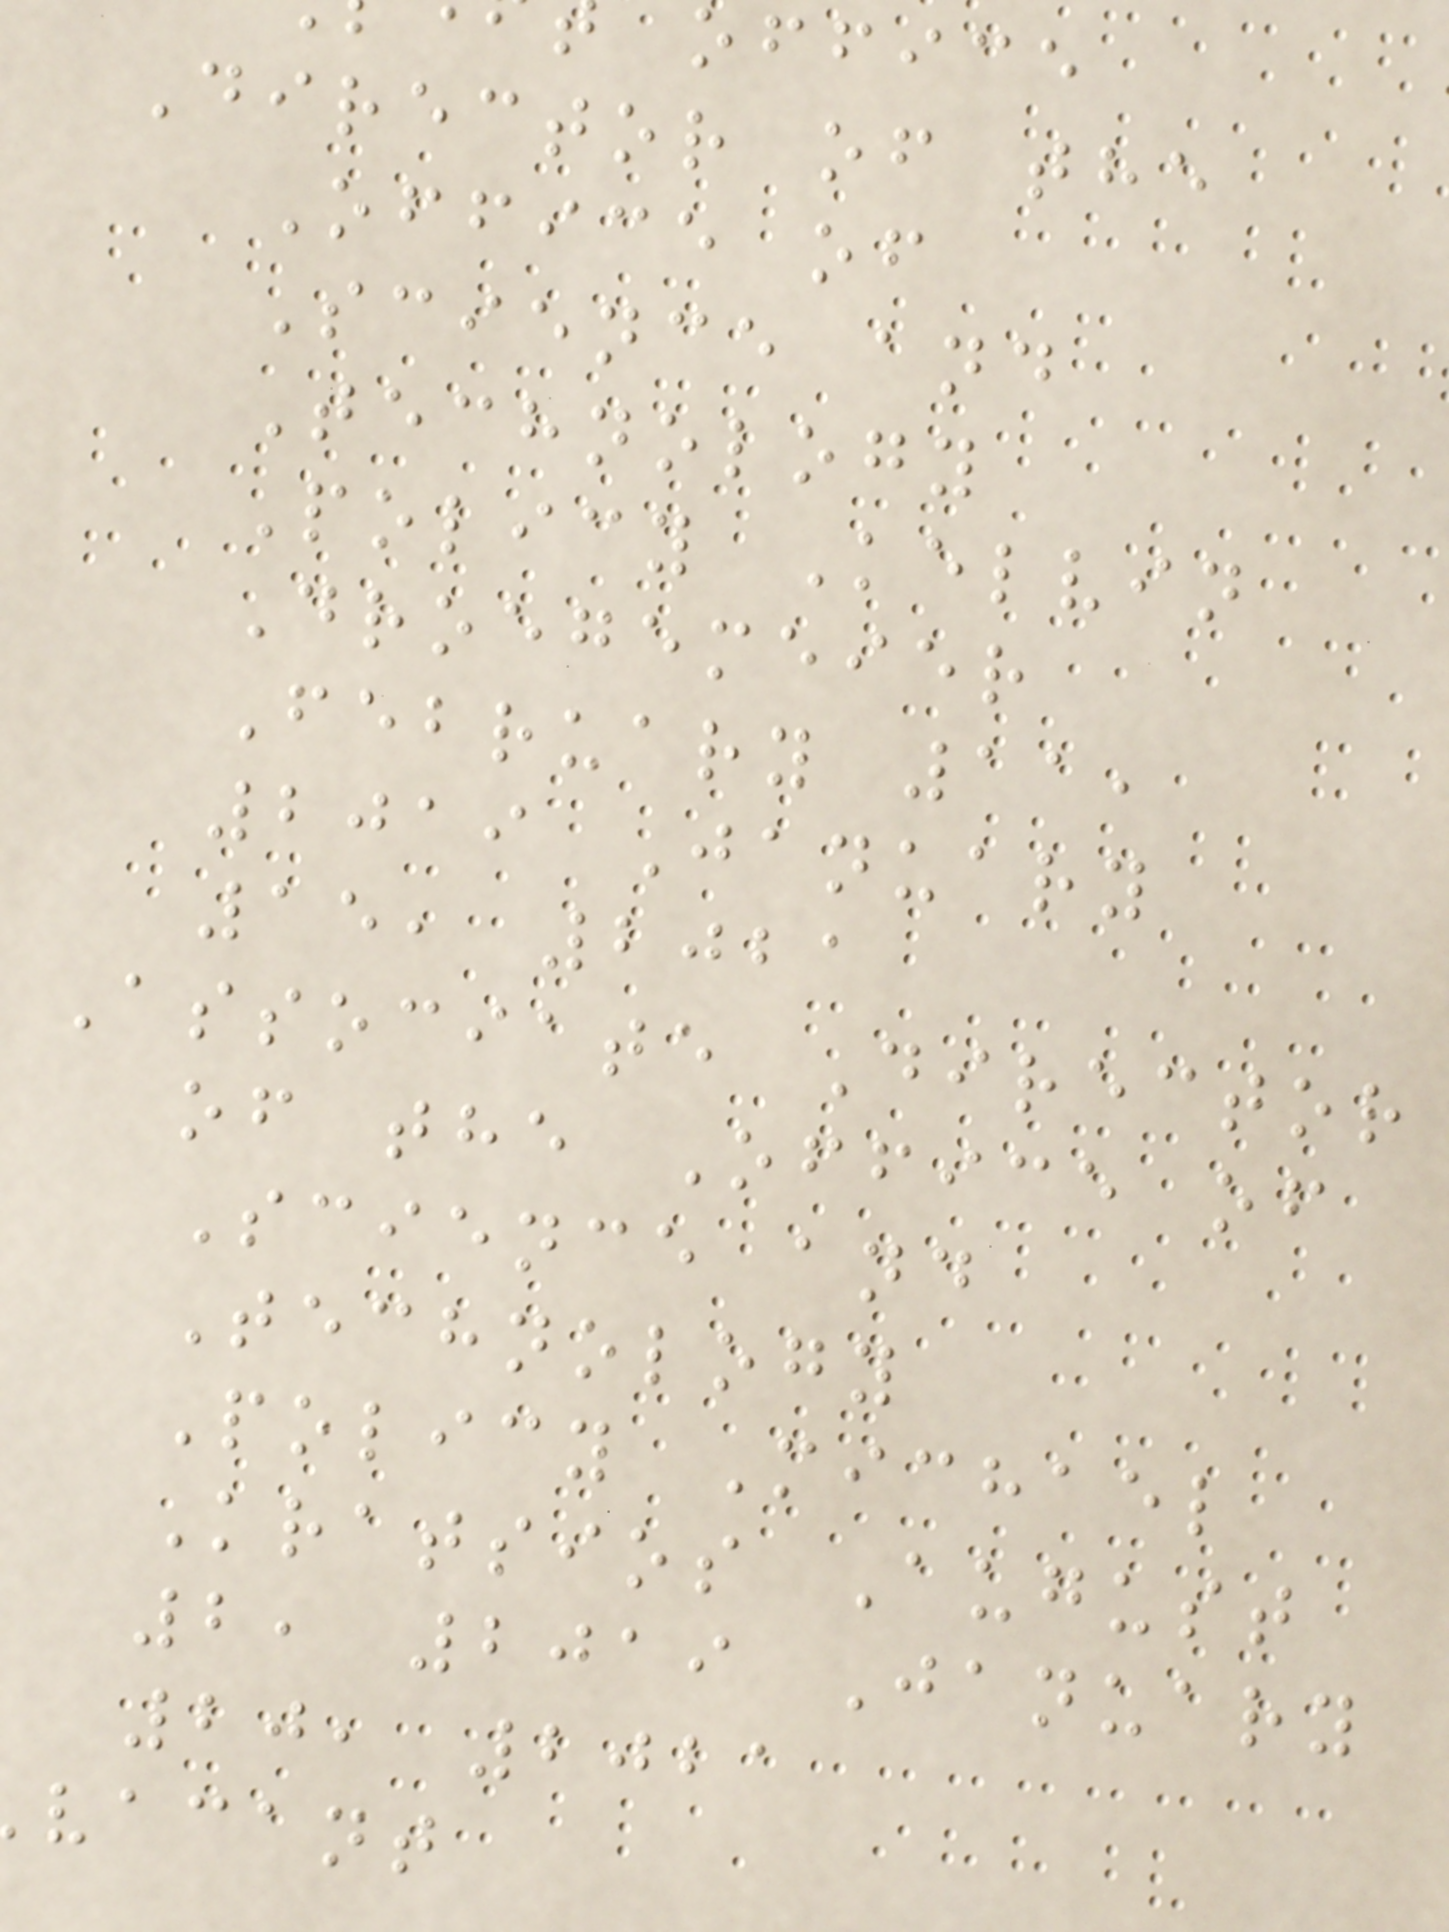office
Director of the
Office of
Science and
Technology
Policy Kelvin
Droegemeier
February 11,
2019 January
15, 2021
Associate Director
of the Office of
Science and
Technology
Policy Michael
Kratsios August
2, 2019 January
20, 2021
vacant
